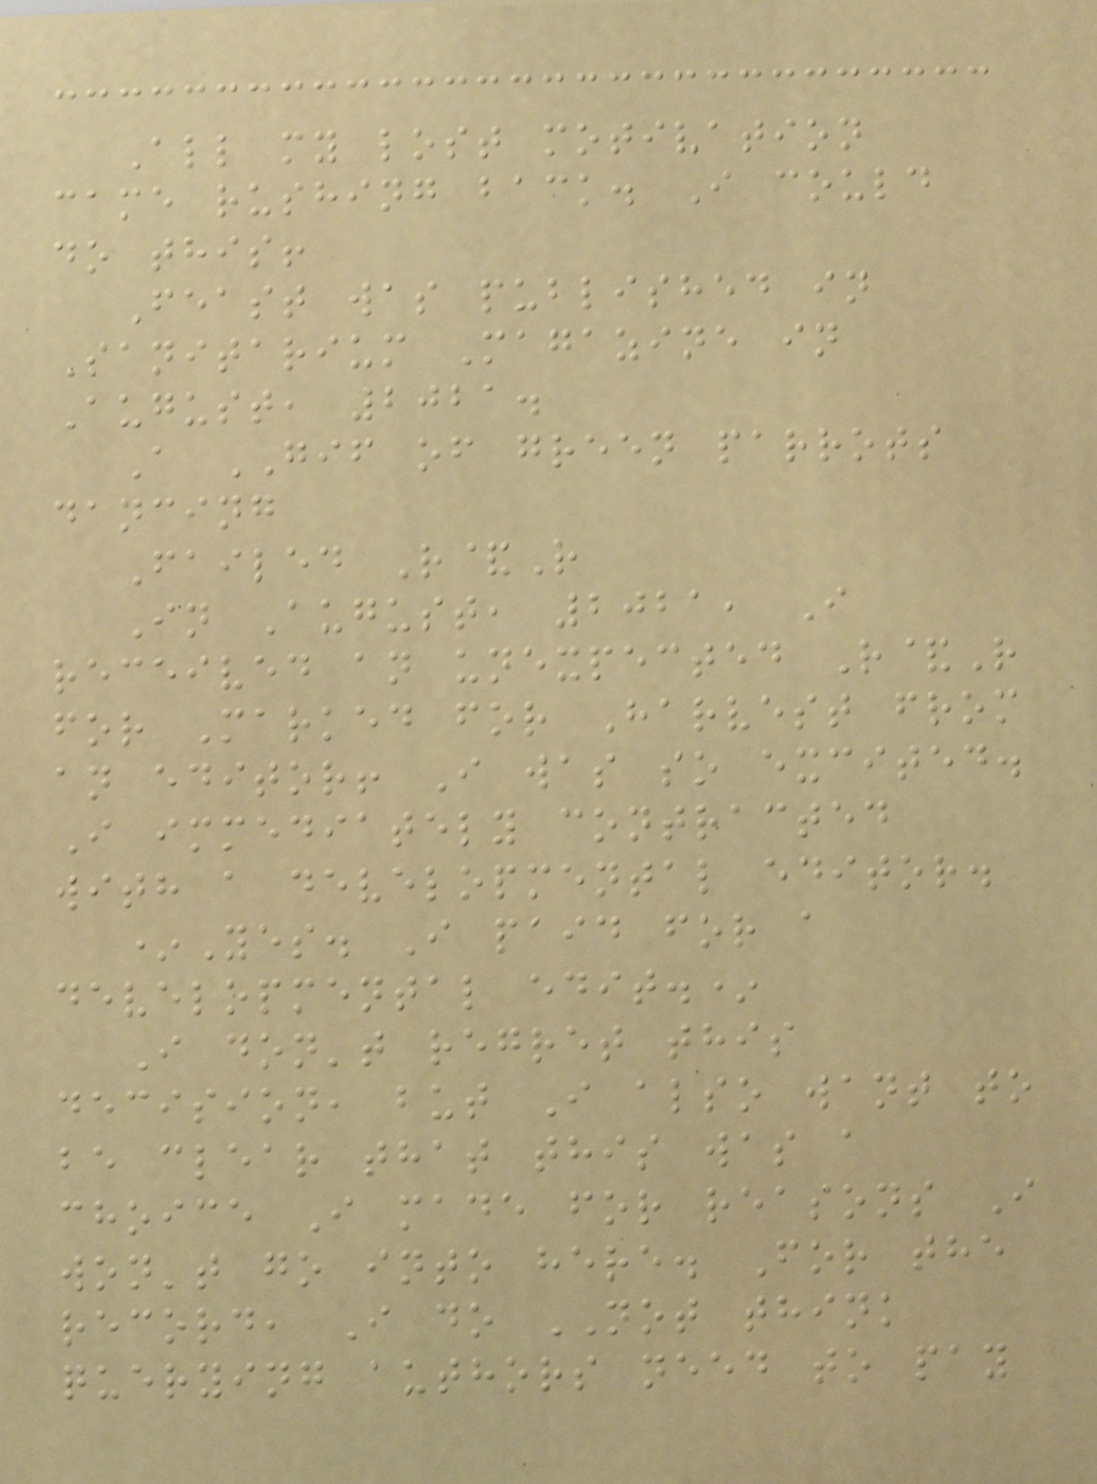All my lost motivation
came rushing back. I could
do this!
Feast was published in
Sanitarium Magazine in
August, 2021.
A GIF of green parrots
dancing
Failed R&R
In August, 2021, I
received an unexpected R&R
for Marked for Harvest from
an editor! I was so excited.
I immediately contracted
with a developmental editor.
*Yes. I paid for a
developmental edit.*
I don't regret this
decision, but I also want to
be clear that this was a
choice I made for reasons I
won't go into here. For the
record, I do NOT think
querying authors need to pay
